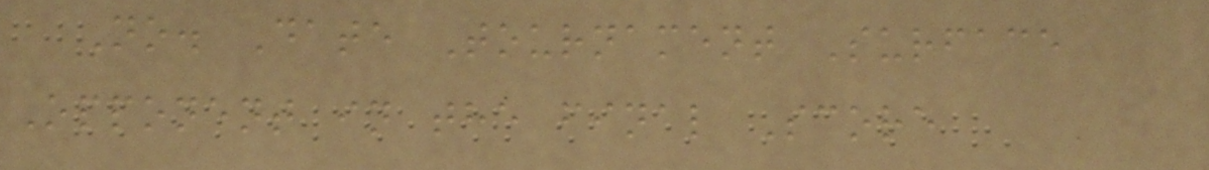No. Date Tournament Surface
Opponent in the final Score
